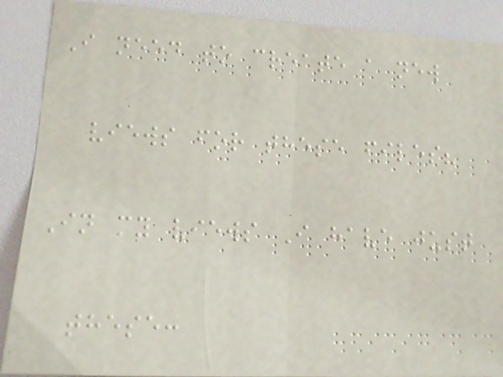I need to create a new
views for these files?
In my views I have just
these:
